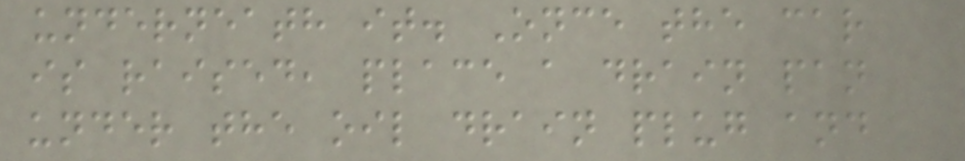underneath it. Once the car
is raised, place a drain pan
under the oil drain plug and
